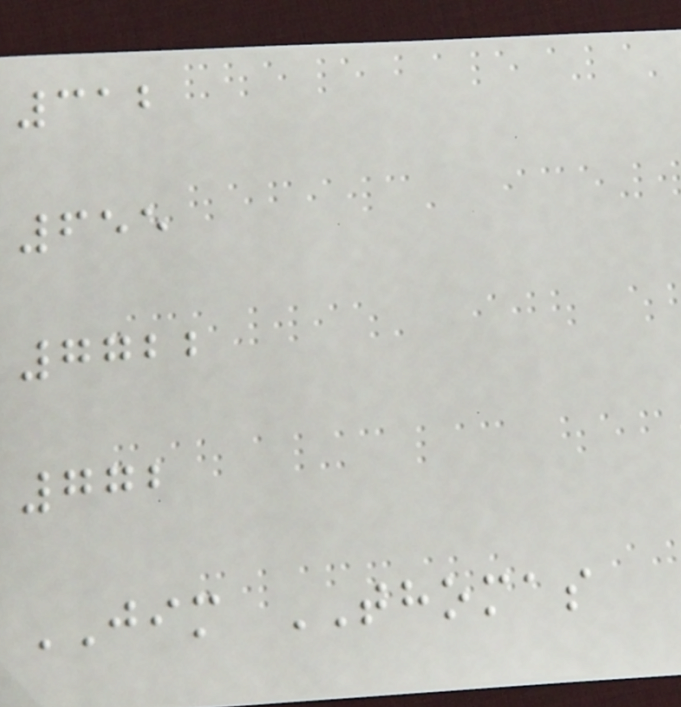312
655
7722
772
JIM THOMAS
